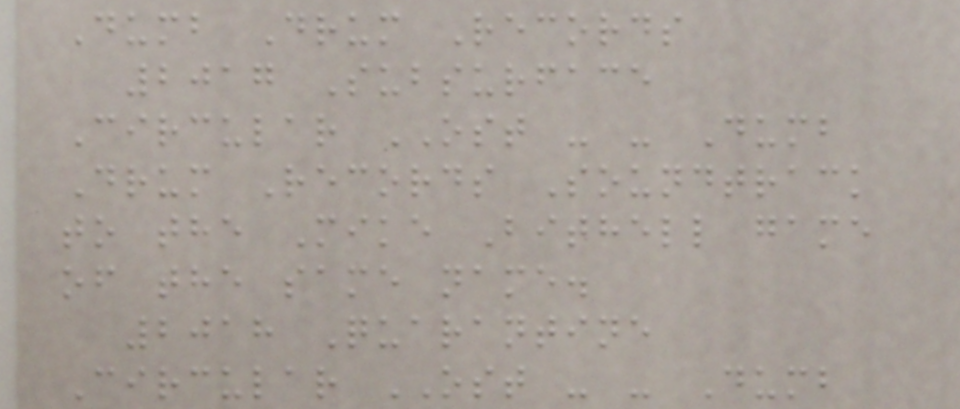Dumb Drum Records
2017 Subsurface
Circular OST - - Dumb
Drum Records Soundtrack
to the Mike Bithell game
of the same name.
2018 Quarantine
Circular OST - - Dumb
